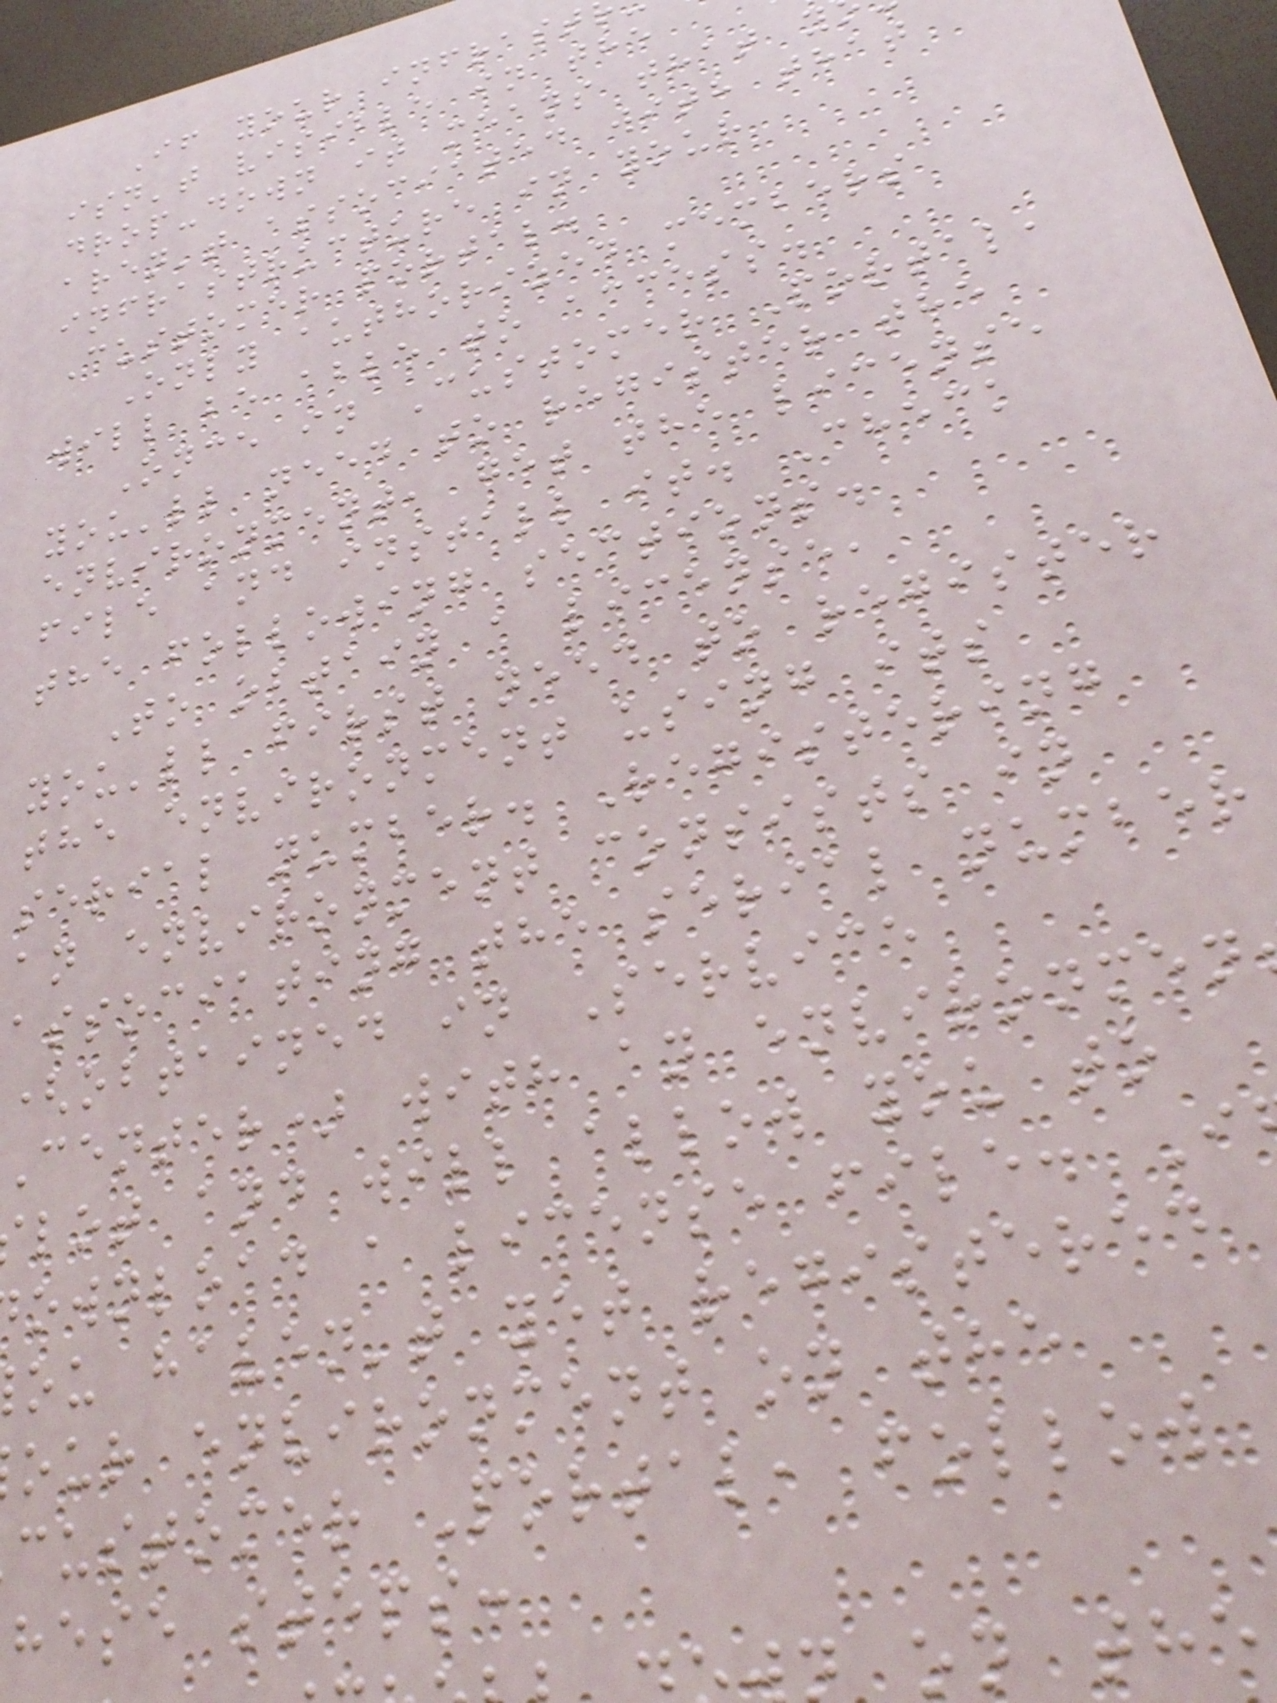If your infrast
isn't visible in the
drop-down it means that y
aren't associated with that
infrastructure in your
Customer portal.
Only authorized members
will be able to access.
Once in Customer Portal,
you'll need to register the
environment, get the license
file and install it. Check
the following sections.
To obtain a license,
you'll first need to register
the environment using its
serial number. Registering
an environment consists in
associating the serial number
(obtained in Service
Center) with an environmen
lot and will allow you to
ownload a license file. I
ou haven't yet registered
our environment on the
customer Portal, follow
hese steps:
on the
